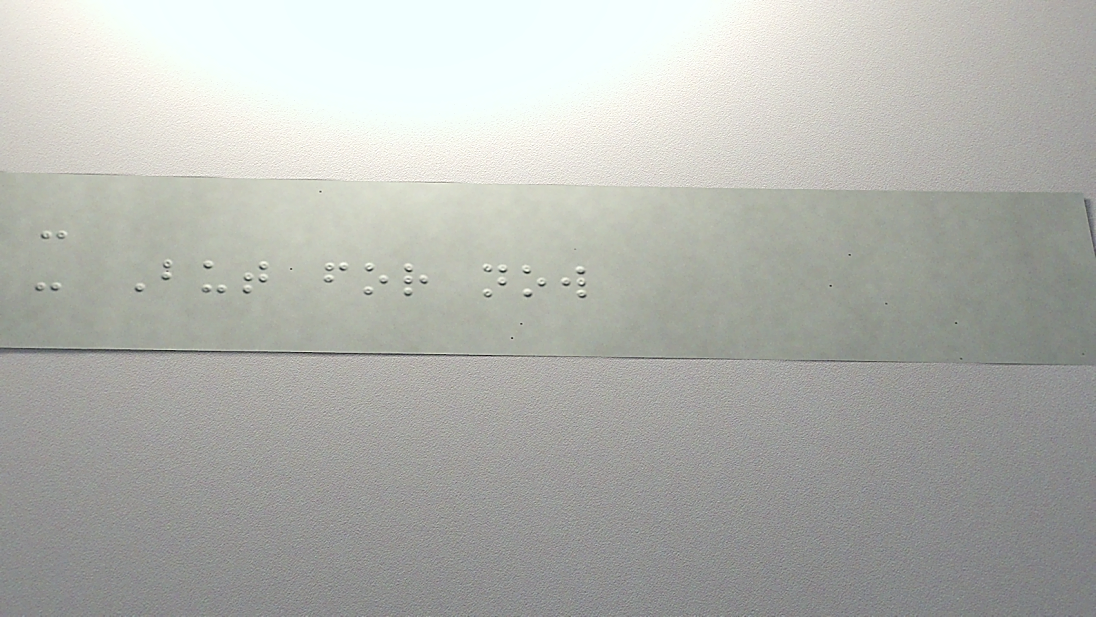-
- But for now
